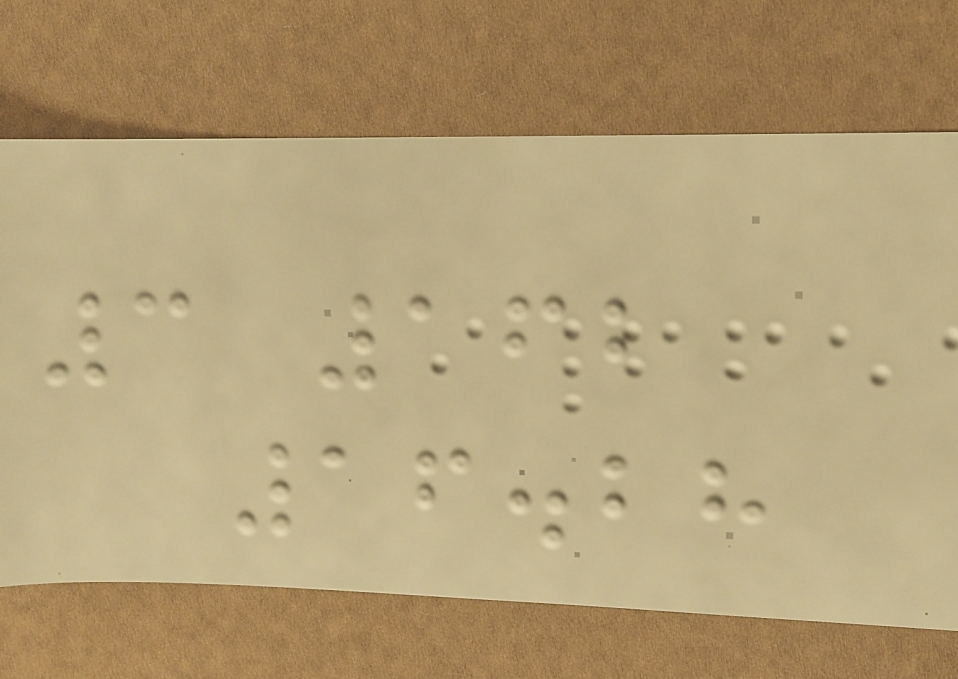3 162
16.28
